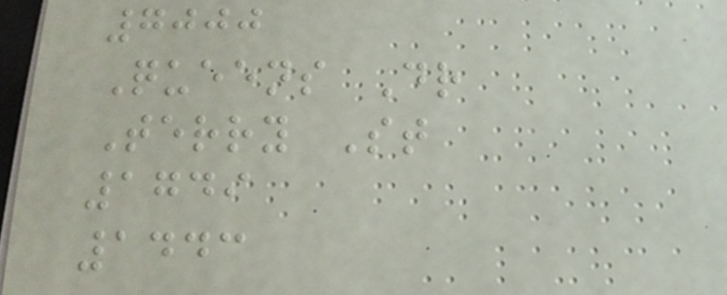7000
Queens Dr
Terry St
1749
1443
